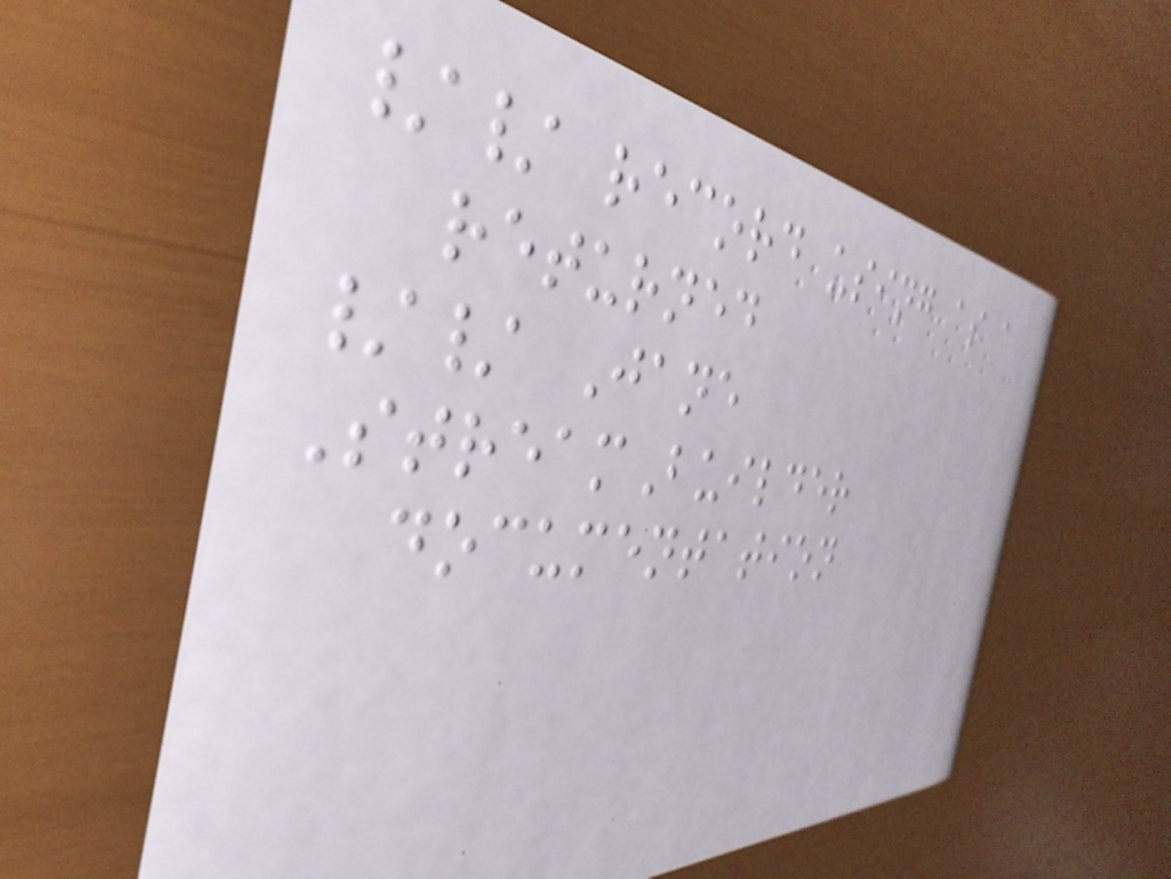// record using as a
returned
// Jane
StreamBuilder
documentation
